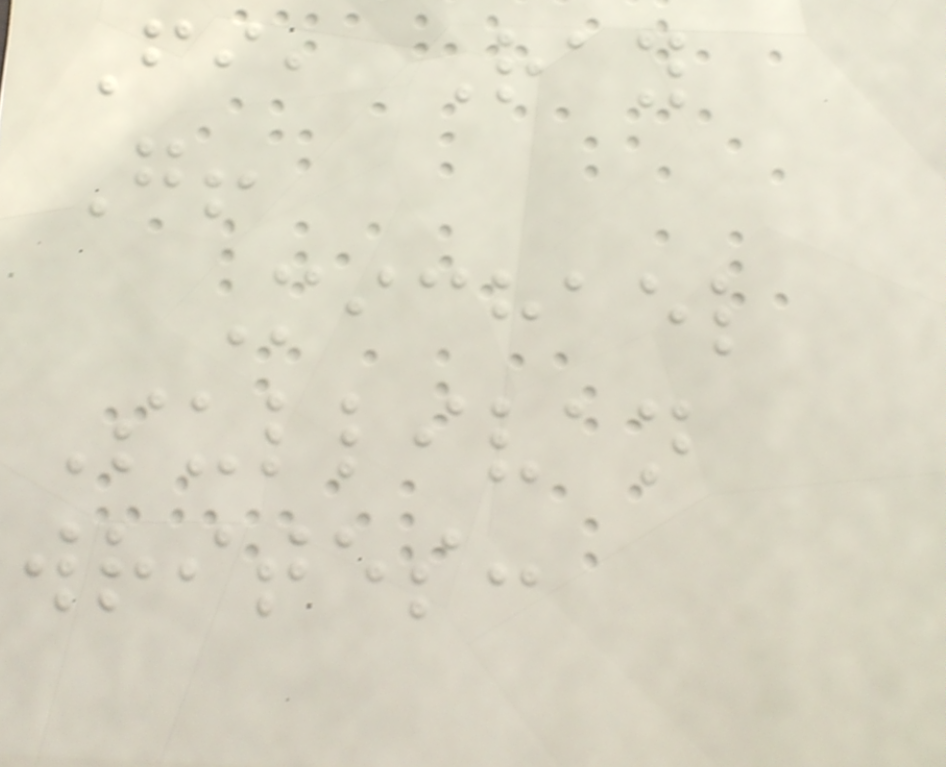Fi, Ray
G!
Michael
Sullivan
writes:
